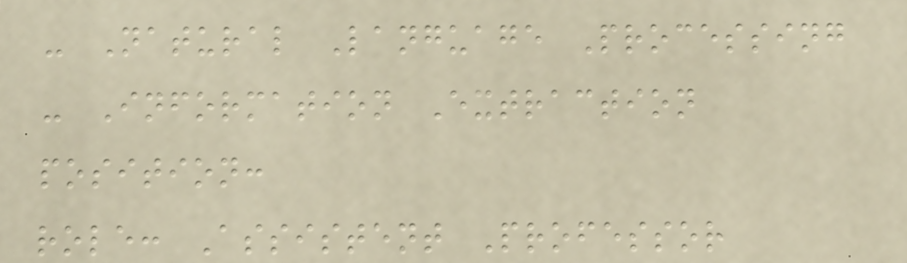- Natural Language Processing
- Information Extraction
position:
role: Assistent Professor
